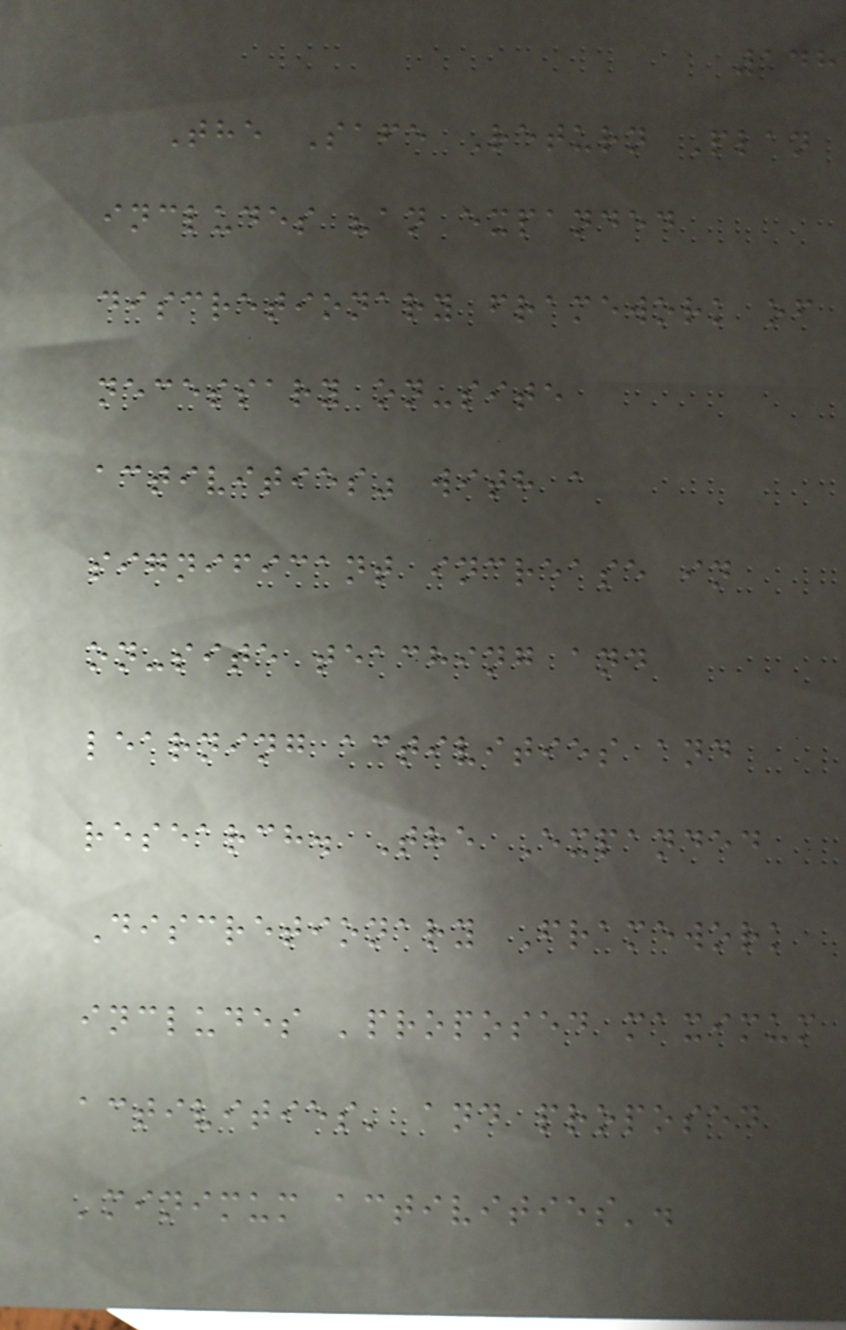148
The Safe Return Plan
includes "an expanded
discretionary framework of
necessary on-site
activities" with a
significant increase in
on-site teaching and
learning activities and
research. The Expanded
Discretionary Framework
includes 'proposed maximum
activities' and proposed
'minimum activities'.
